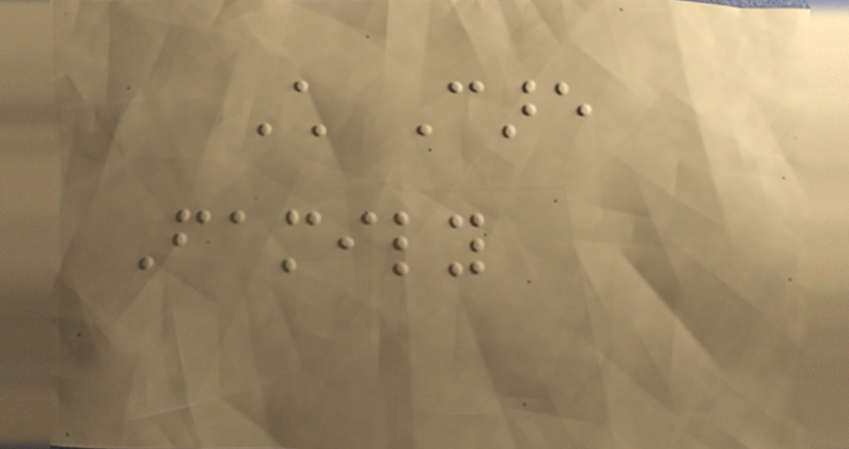Child Care
Family
